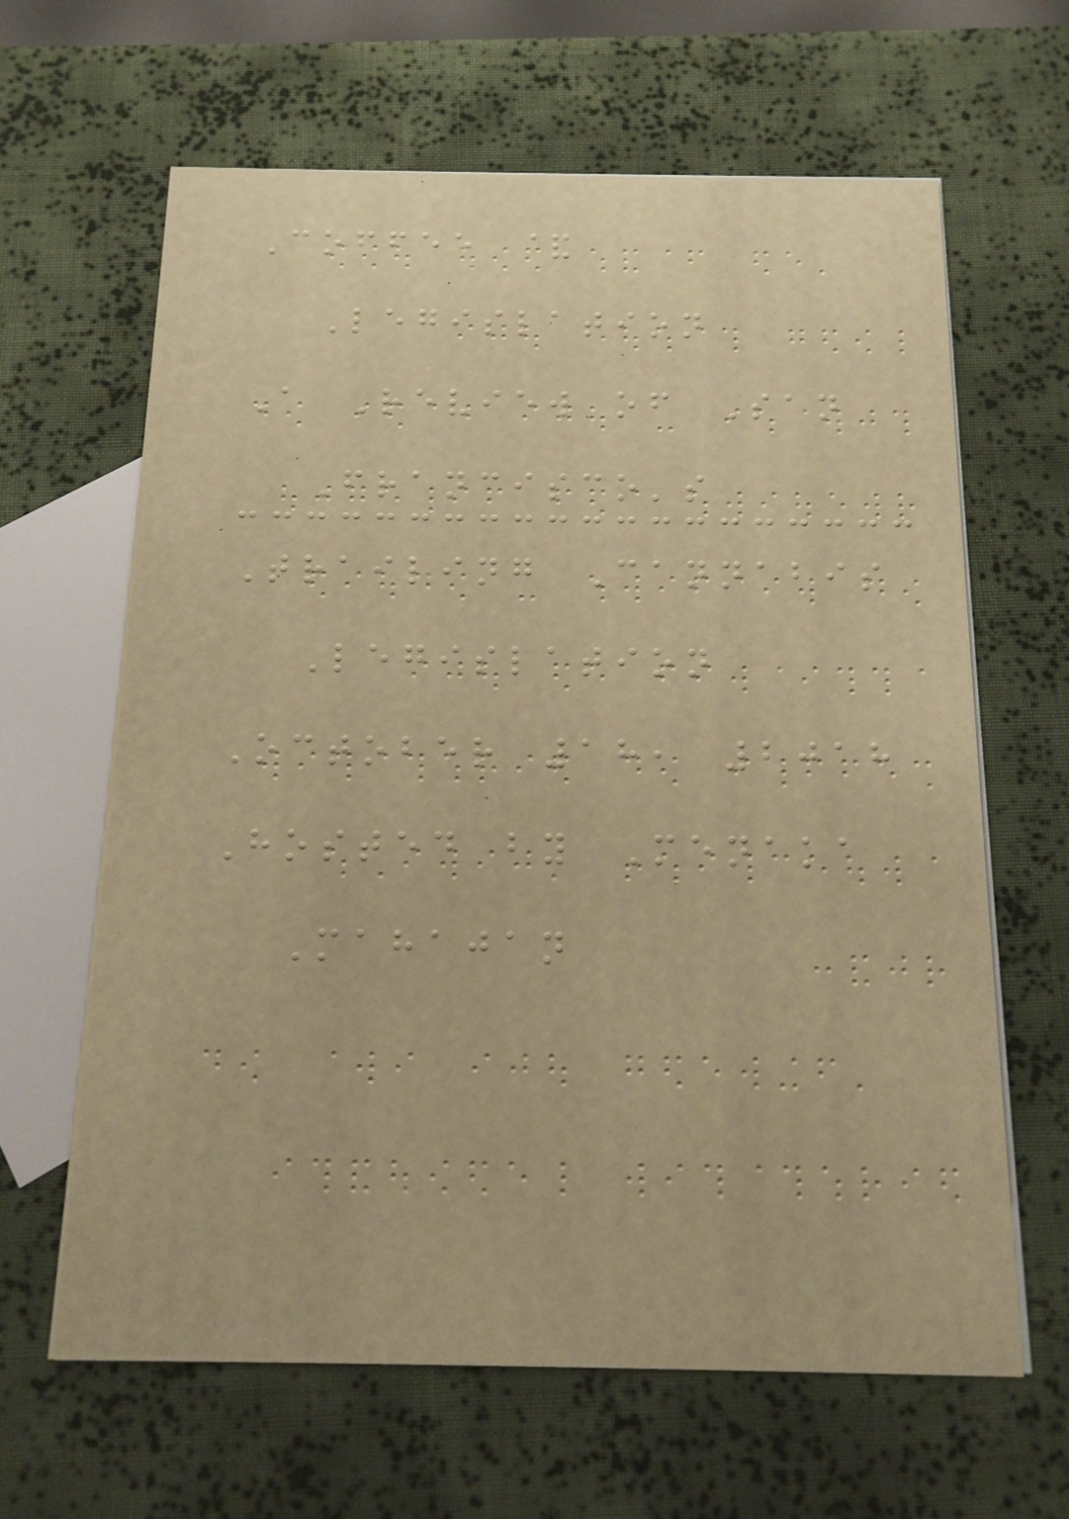Coffee &
Legislation
A Review of San
Francisco's
Trailing Cannabis
Legislation
October 18, 2018
Hosted by Menaka
Mahajan
